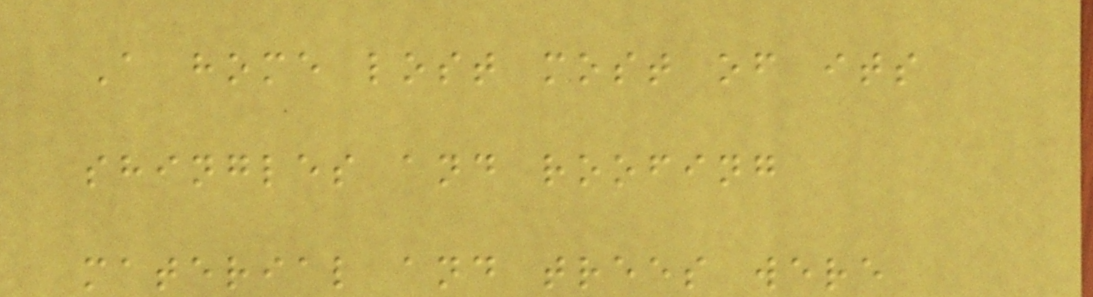A home lost most of its
shingles and roofing
material and trees were
